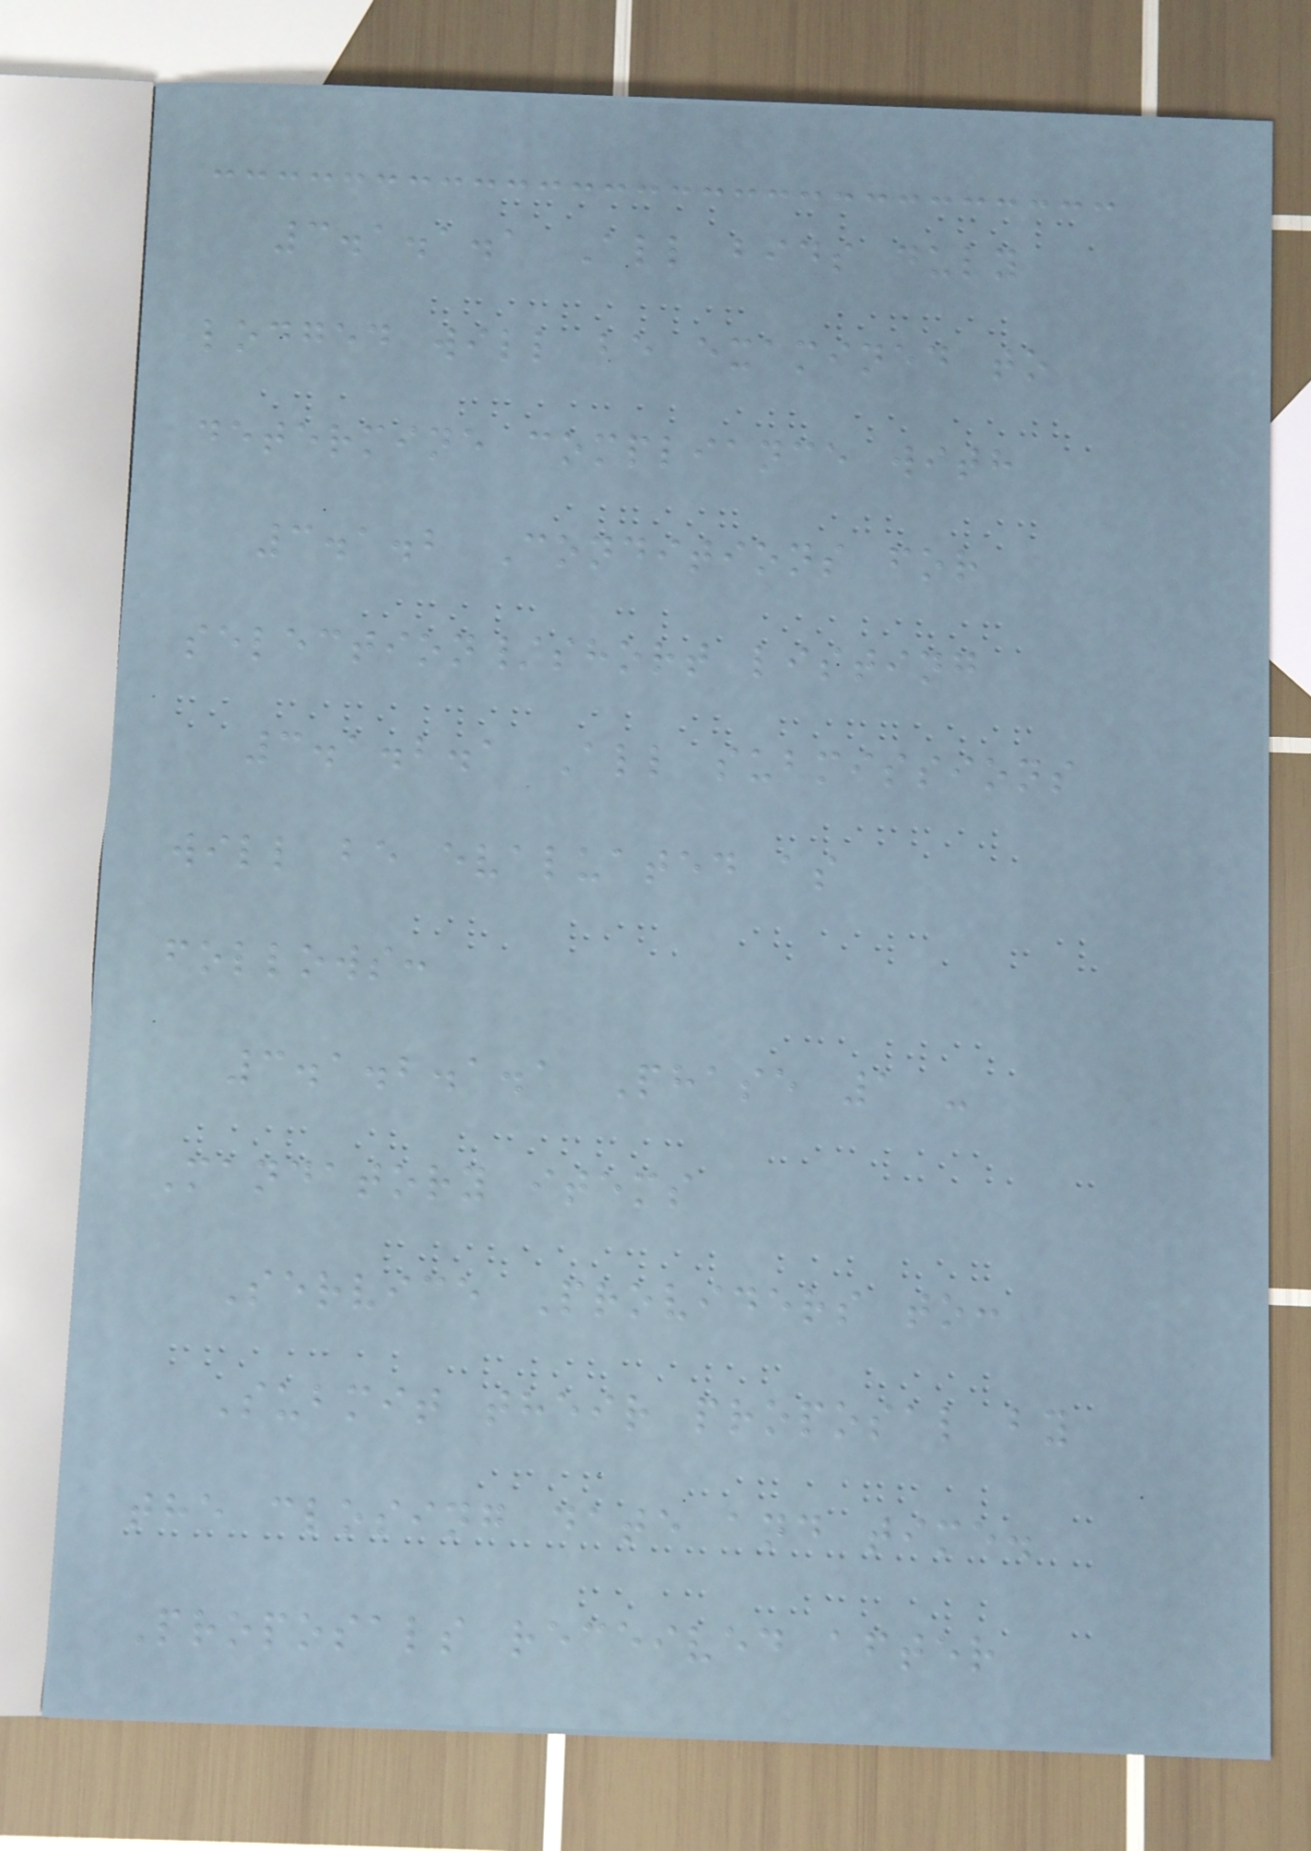3.1.1.1 All bids duly
lodged will be examined to
determine compliance with
3.1.2 Conditions for
selection/short listing
3.1.2.1 All submissions
will be evaluated as
follows:
3.1.2.1.1 Phase 1 -
Mandatory items
Service Providers to:
Submit their proposal by
the closing date and time.
Proposals received after
